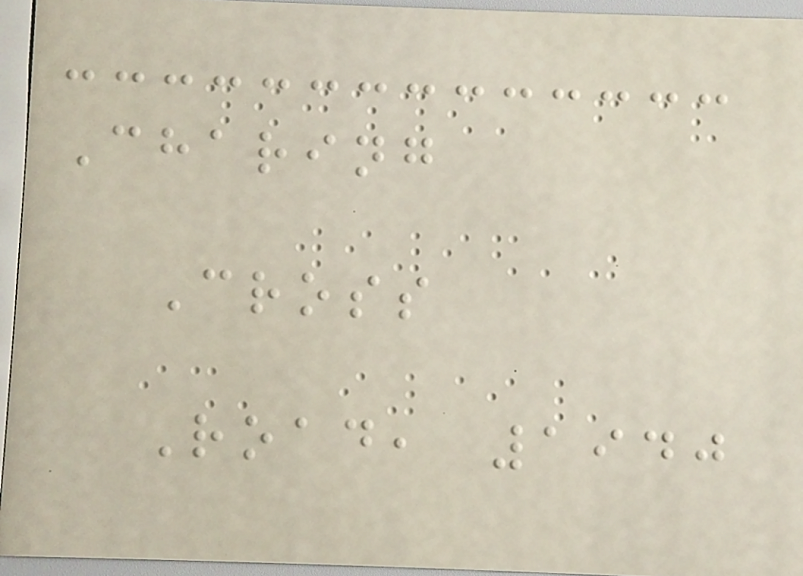Charing
Cross
Road, 1940
